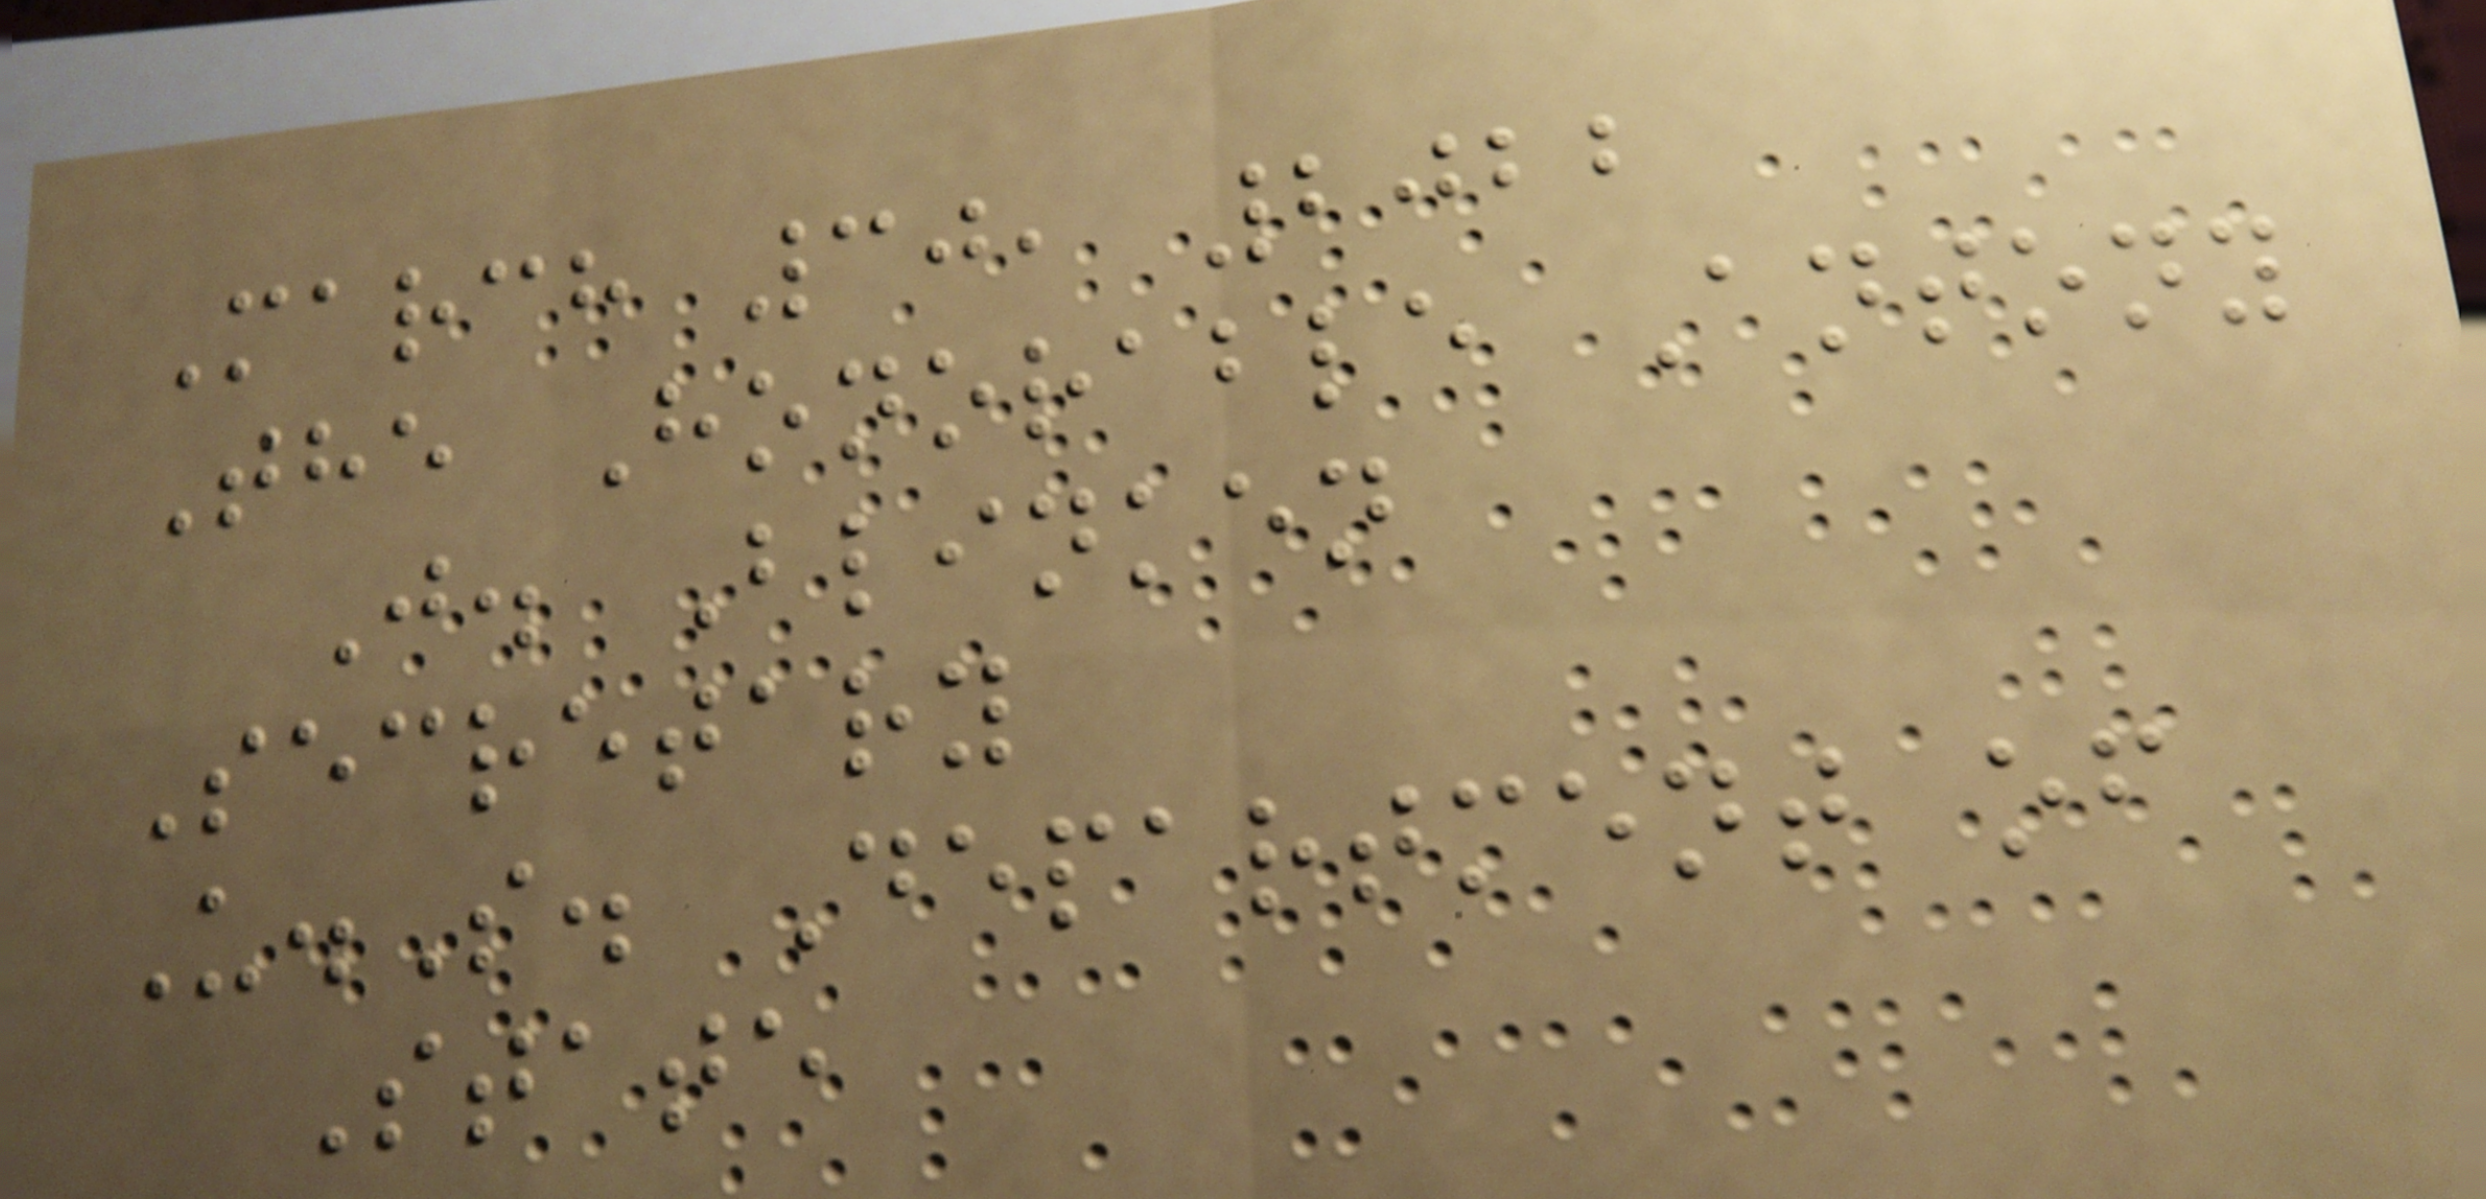March 30, 2022
The Honorable Antony
J. Blinken
Secretary
U.S. Department of
State
